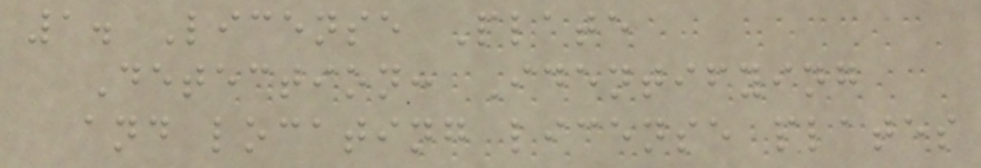1. License Plate
Detection: Identifying
and locating license plates
